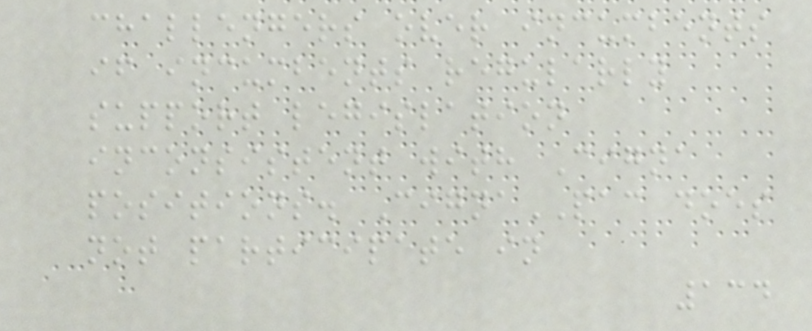challengers over incumbents
if incumbents regularly
support legislation
inconsistent with Cigna
positions. CignaPAC does
not participate in
134
